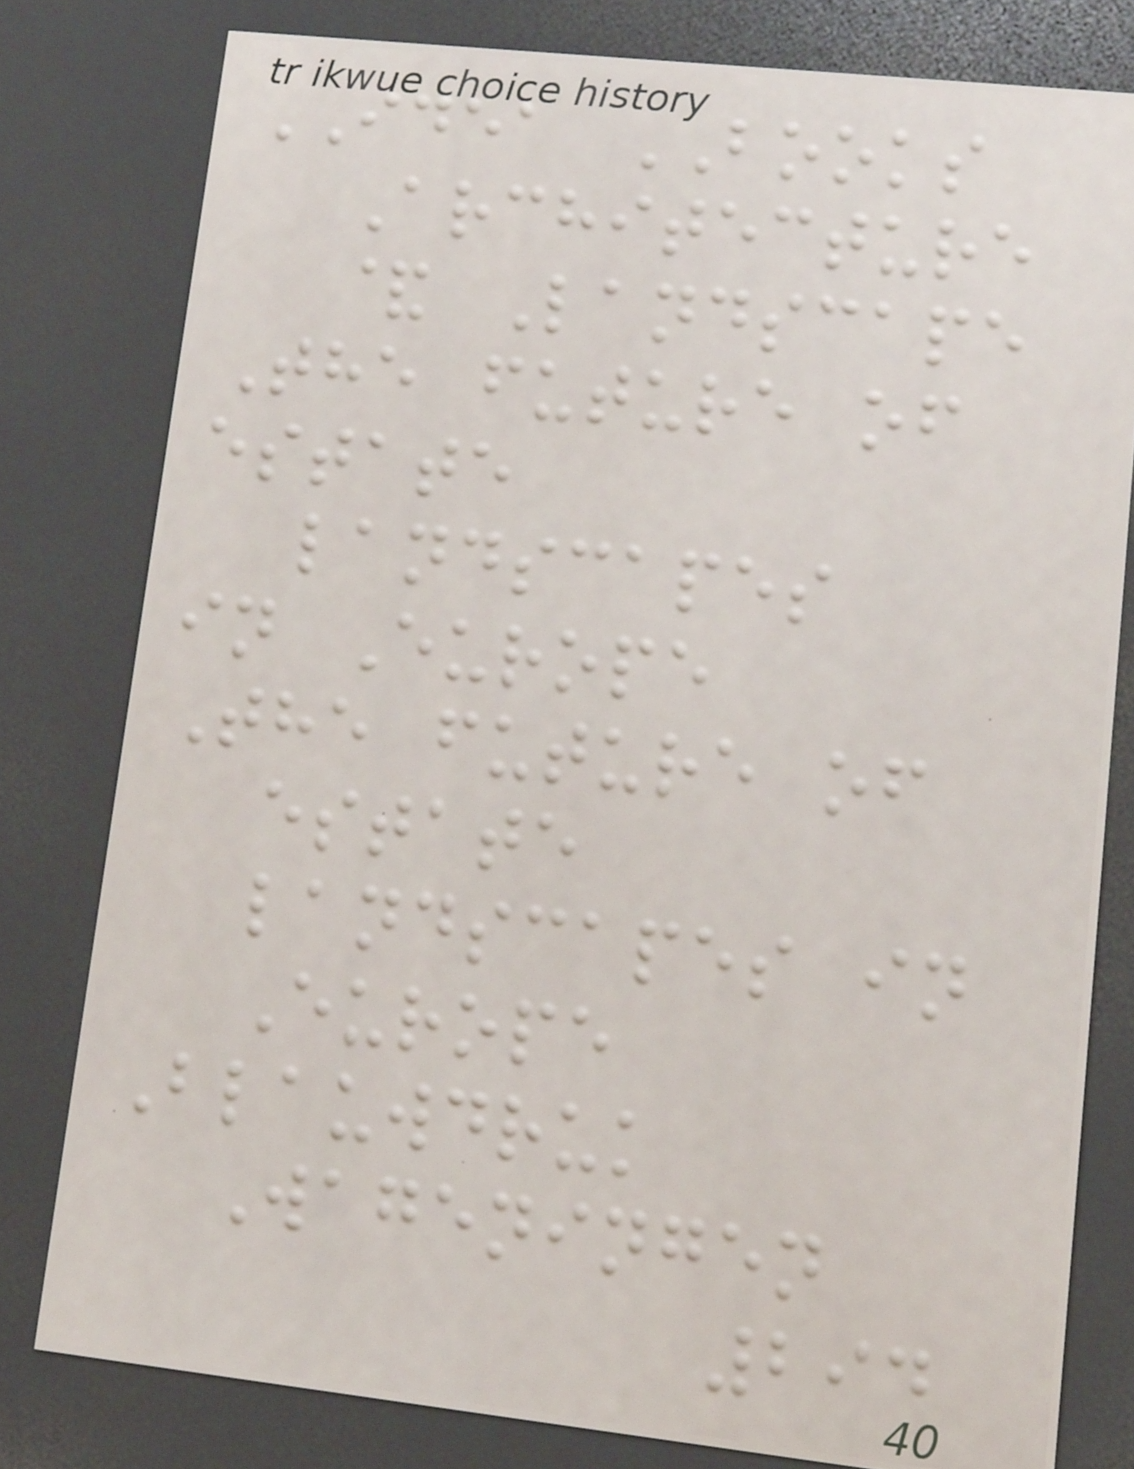IDEA BOOKS
Architecture
& Landscape
The future of
estate
landscapes
in Europe
The future of
estate
landscapes in
Europe
Blauwdruk
Wageningen
294
